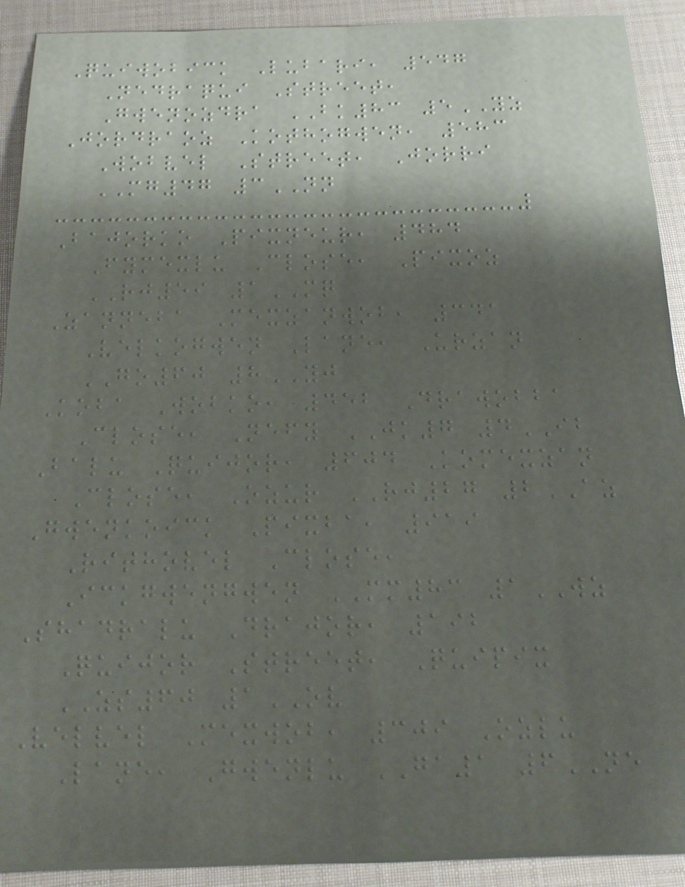Quiwobick Lubari, 547
Nedraqui Street,
Gwenozdra BK83 5YZ
Jordraoz Kothogwen, 583
Wobvel Street, Jorri
MG47 3NN
Bajorko Pixneur, 484
Fymexlu Close, Pixoz
RJ59 1MQ
Zanneba Mexzanwob, 341
Velkogwen Lane, Urzan
GO60 8YJ
Koba Wobko, 452 Drawobba
Close, Nefy JK7 4IB
Balu Quijor, 604 Komexzan
Close, Ozur RJ27 2AZ
Gwenkoick Pixba, 919
Rithovel Close,
Ickgwengwen MM83 1WZ
Shadralu Drajor, 192
Quijor Street, Quipix
ZS60 1OV
Velvel Mexwob, 309 Ozlu
Lane, Gwenlu GA1 6NE
